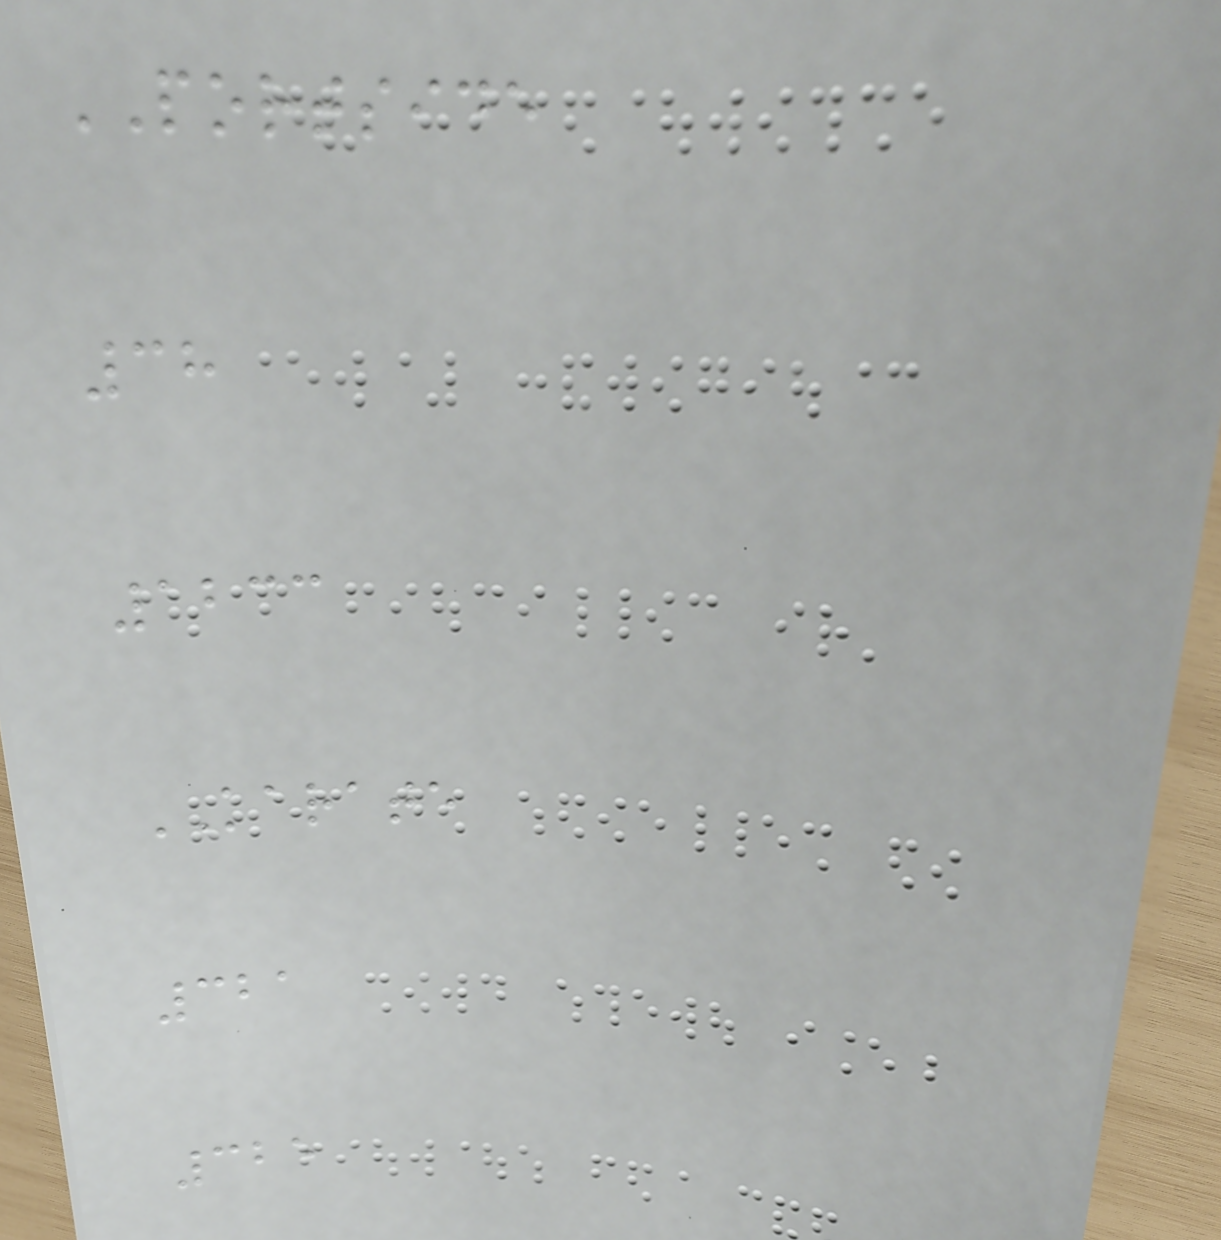PORTSIDE
38
1233
KARATE
321
325
